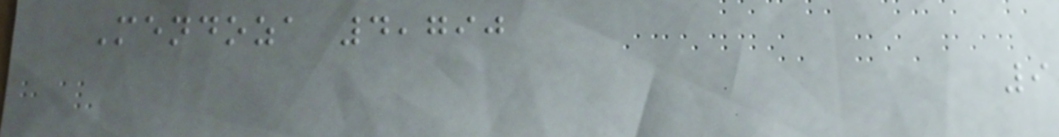Mendoza 4,790
9
